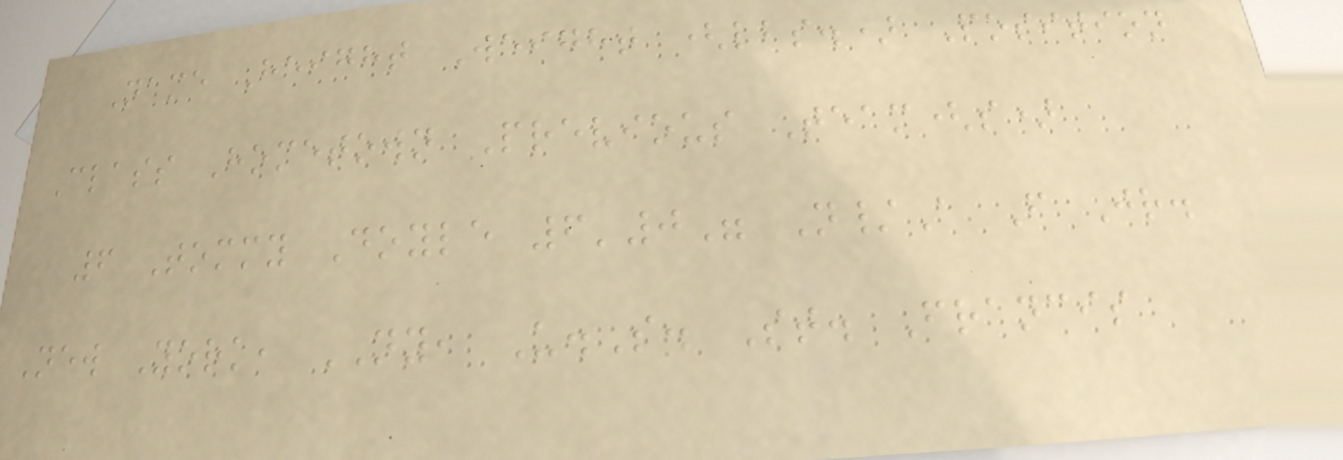Name Height Weight (lbs.) Position
Class Hometown Previous Team(s)
6 Tommy Doyle 6'0" N/A F Jr.
New York, NY, U.S. St. Francis
